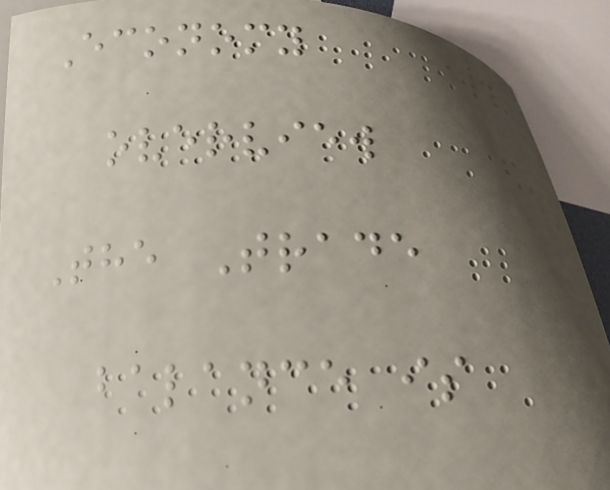Economy
overview
The Trade
balance is
